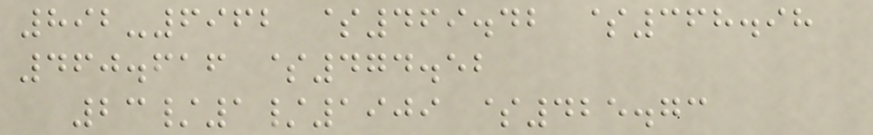892-6962 $469.42 $368.98
460.616 $474.52
23/1/1909 $425.73
